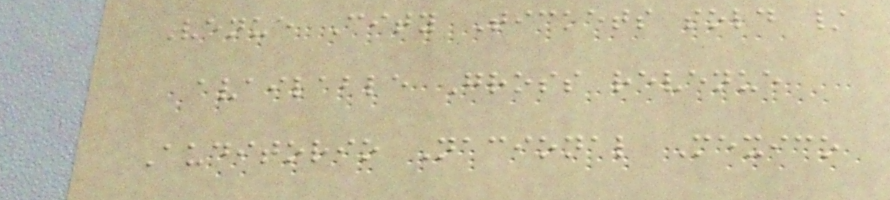Venue City Tickets sold /
available Gross revenue
Auditorio Nacional Mexico
